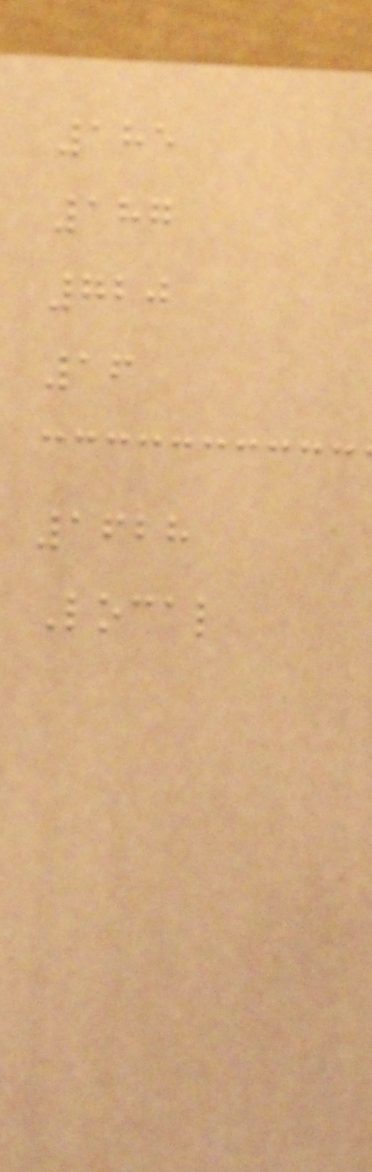185
187
720
16
1628
Local
